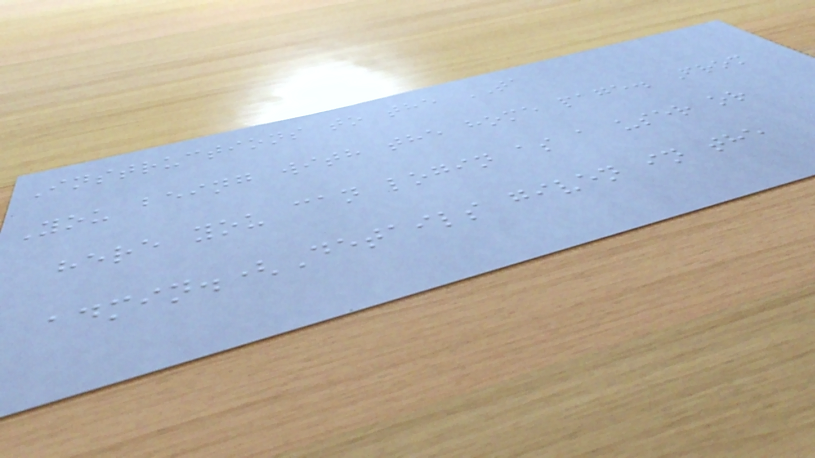Instructions to the TA
You being with the home page. From
here you can login as a user or
admin.(Details given in the
